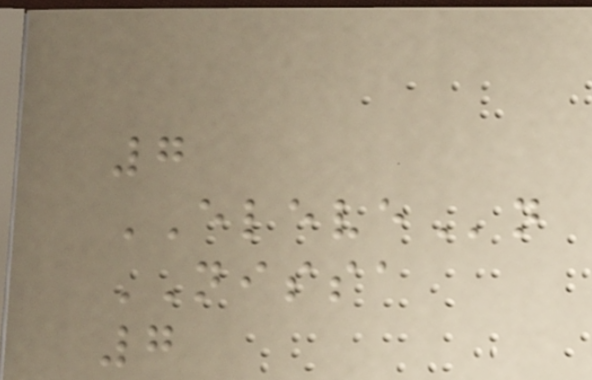7
ELEVEn
NISSA
7
